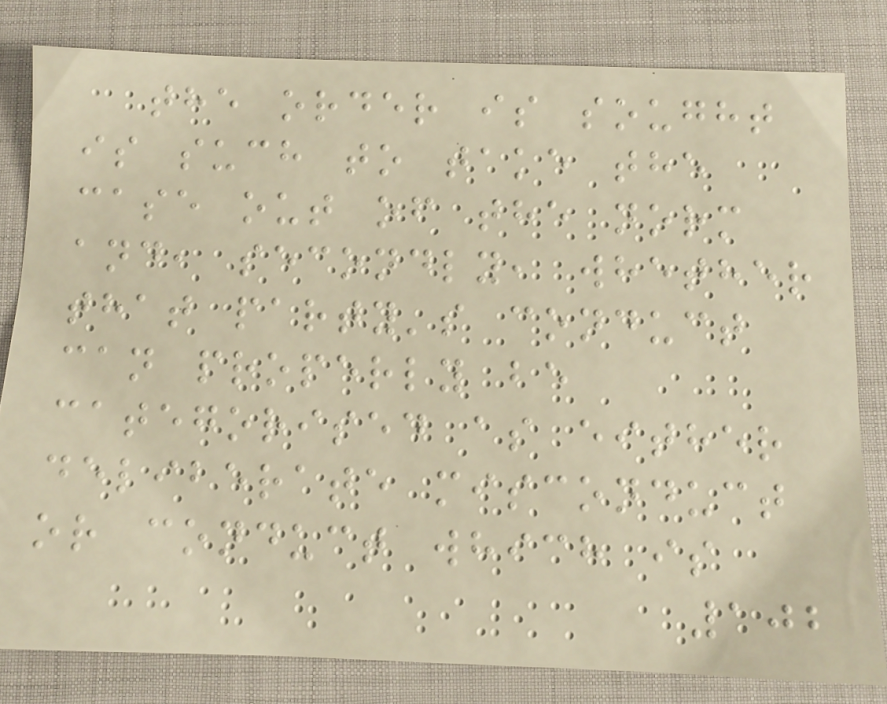the order is sought
is such to take the
case out of the norm
and, secondly, whether
that party's conduct
can properly be
categorised as either
deliberate misconduct
or conduct which is
102
